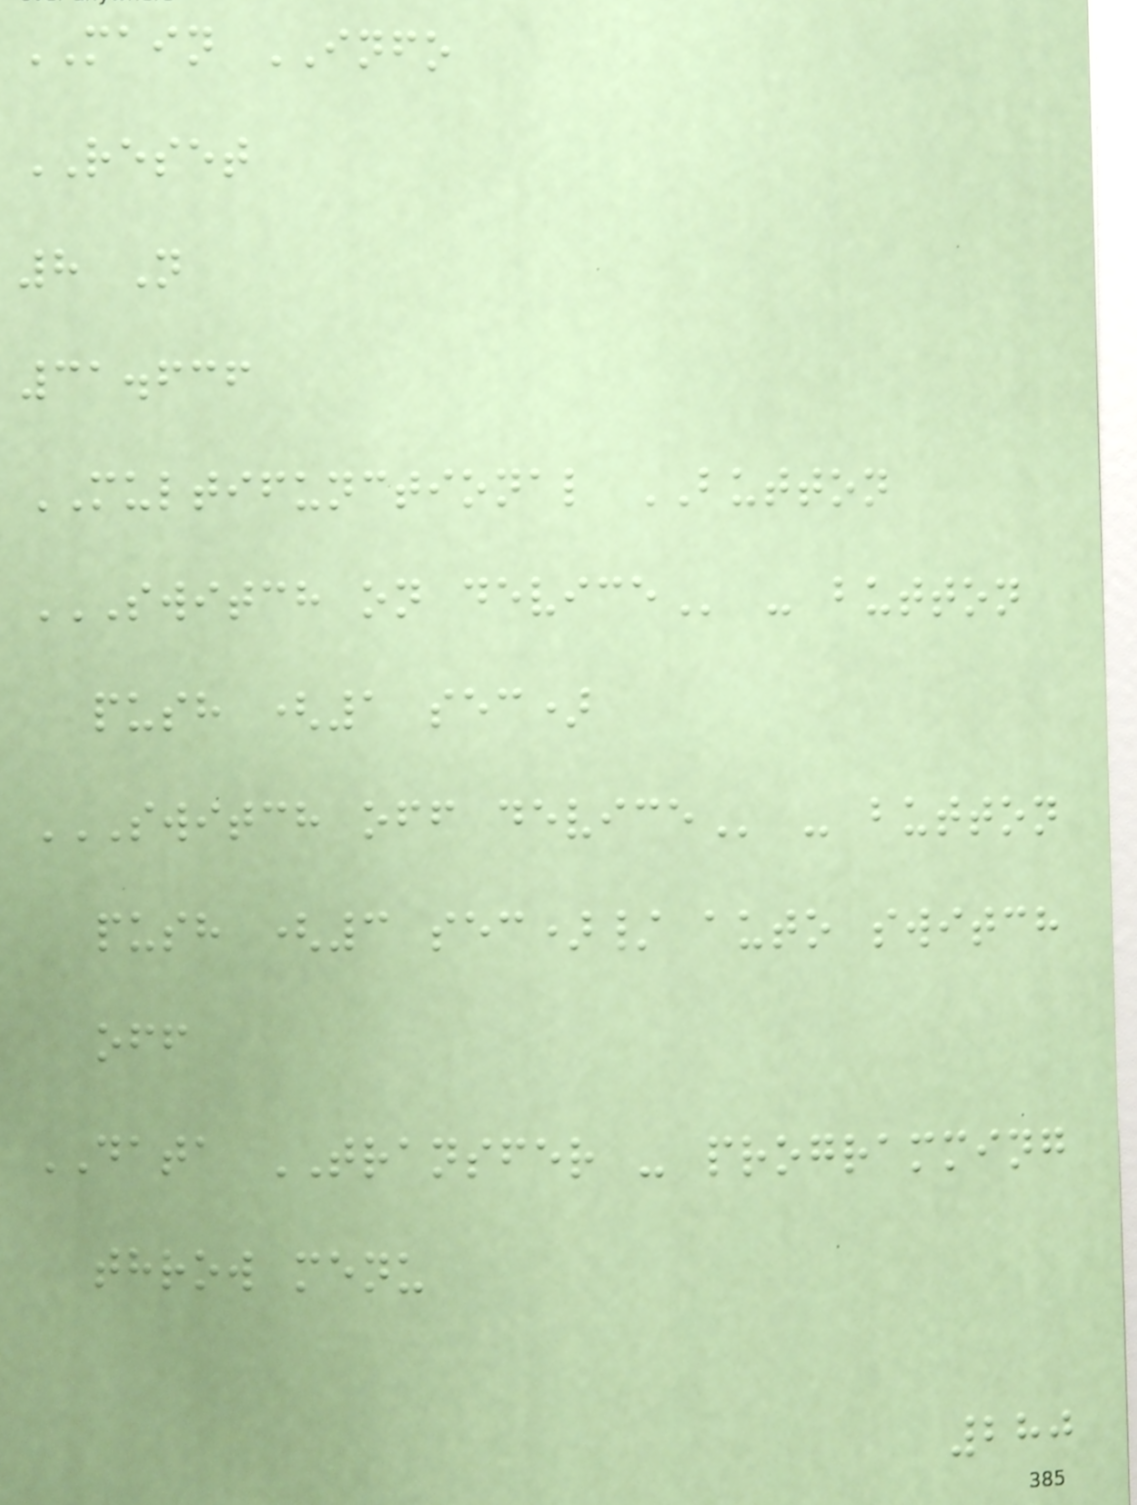MAIN INFO
RESET
8 N
31.636
MULTIFUNCTIONAL BUTTON
SWITCH ON DEVICE - button
push (1 sec)
SWITCH OFF DEVICE - button
push (3 sec)/ auto switch
off
DATA TRANSFER - programming
throw menu
280
